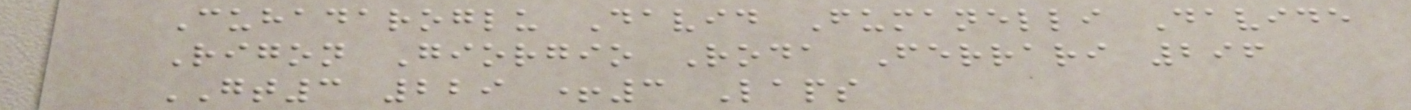Cuhadaroglu David Fumanelli Davide
Rigon Giorgio Roda Ferrari 296
GT3 229 +3 Laps
